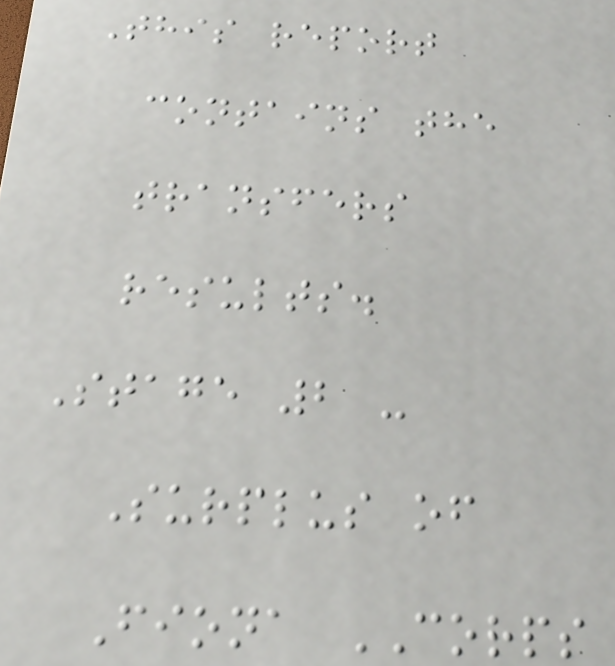This report
contains the
transfers
results.
Stage 2 -
Surplus of
Fiona CORPS
